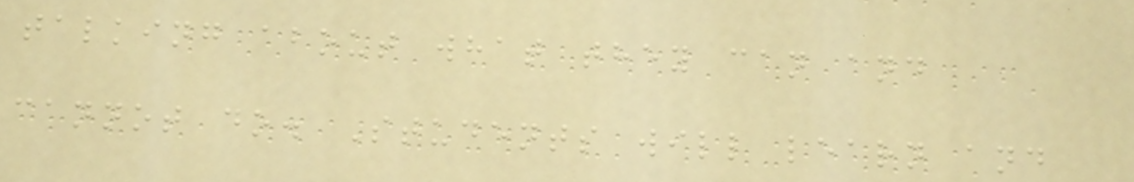talking about what they can and
cannot do. Students will learn and
